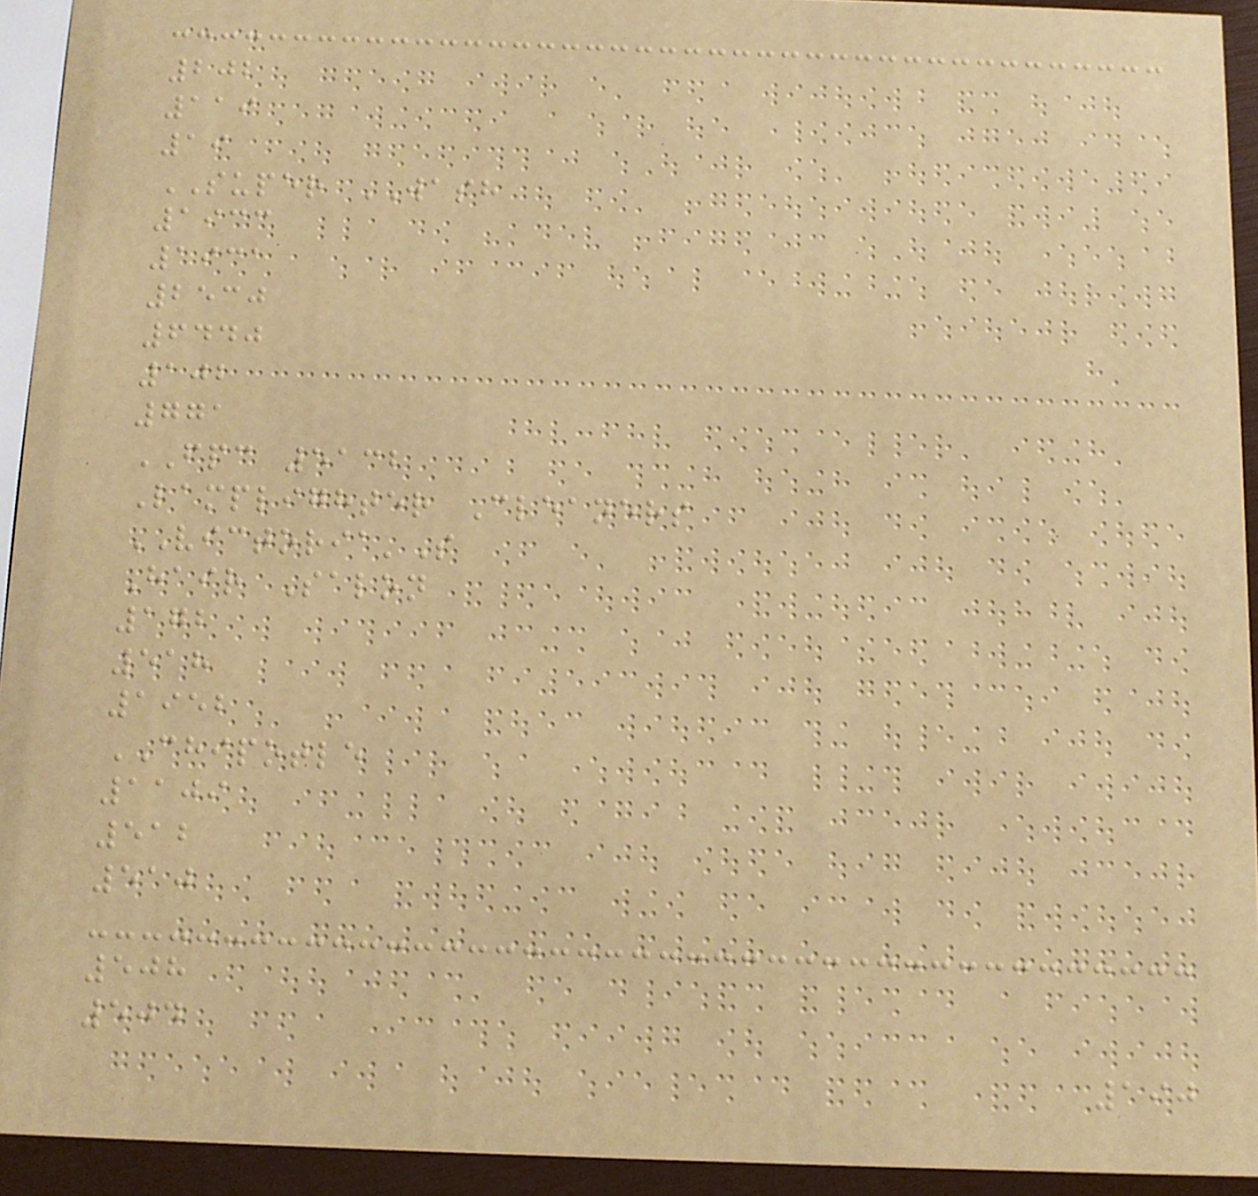202
119
19
SUPER WASH
1933
1931
2530
6440
102
771
FPC 5132
Lamplighter Cleaners
VICTORIA'S
Hair Salon
172
518
1952
CHIPOTLE
1109
512
510
508
504
190
